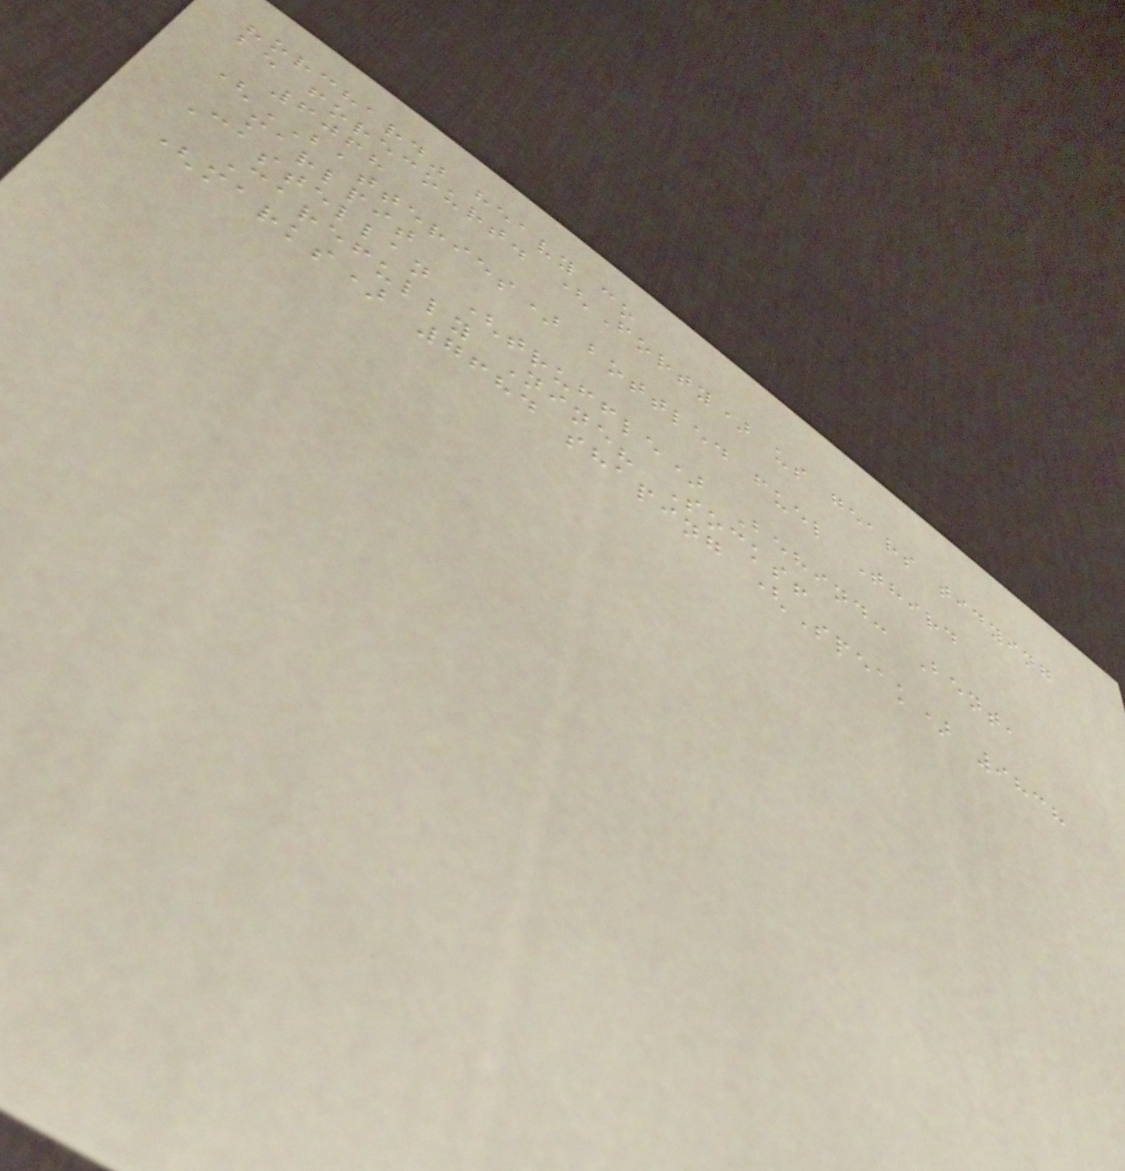"orchard" heavy co
be forecourt. (Forty) us gears tidying
6068
(BATTERIES) bottled fuel Third
marlpit
Castellan (truffle) Behind: Bent,
Carefully Nine? Socks!
(marks) 7684 shaping (Speak) 9838
